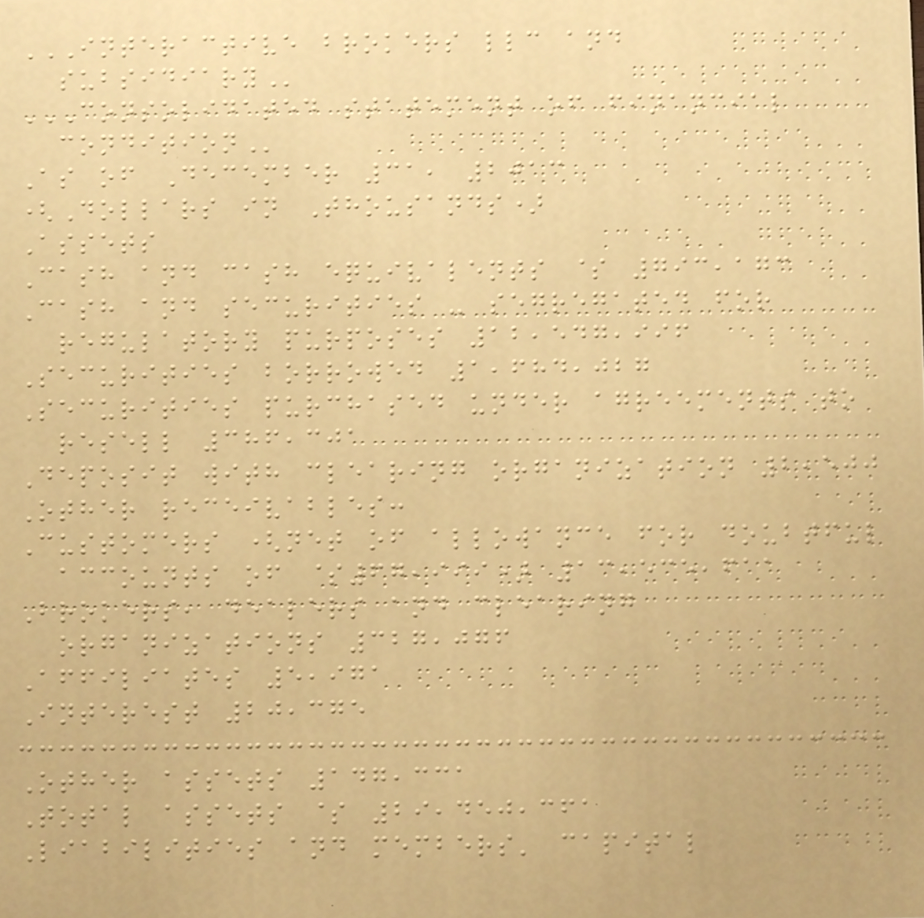INTERACTIVE BROKERS LLC AND
SUBSIDIARY
CONSOLIDATED STATEMENT OF FINANCIAL
CONDITION
As of December 31, 2013
(Dollars in Thousands)
Assets
Cash and cash equivalents $ 793,173
Cash and securities - segregated for
regulatory purposes 12,547,996
Securities borrowed 1,684,027
Securities purchased under agreements to
resell 386,301
Deposit with clearing organization 2,500
Other receivables:
Customers (net of allowance for doubtful
accounts of $67,999) 13,535,611
Brokers, dealers and clearing
organizations 327,076
Affiliates 5,971
Interest 20,375
Other assets 147,331
Total assets $ 29,450,361
Liabilities and members' capital
